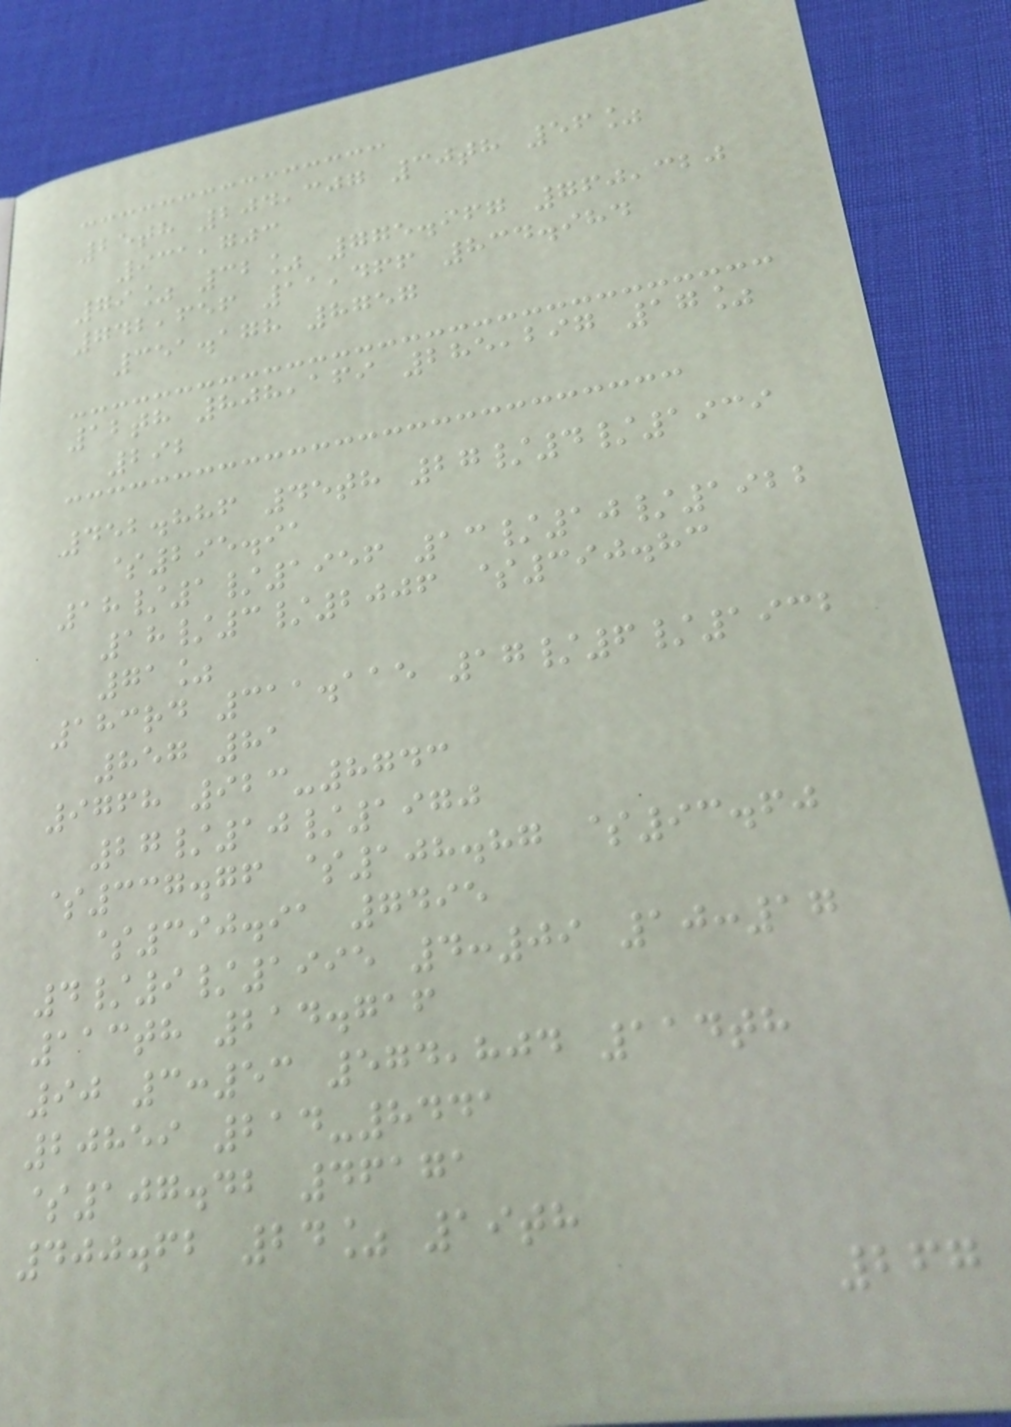25th 204,307 30th 56%
931,703
79% 32% 775.967 760,320
742,656 11,466 834.984
351.178 8757
12th 808,169 285,297 17%
292
452.886 45th 27/4/1939
$295.91
18/1/1956 13/10/1922
18/3/2006 $390.83
71%
183rd 311.115 17/6/1932
857 81
9768 923-8743
27/10/1970
$337.76 $108.87 $93.60
$390.91 7495
4/9/1995 4:09 10:17
113th 214.716
90 3:53 574,804 114th
20859 214-8441
$107.42 46171
400.62 24% 19th
267
